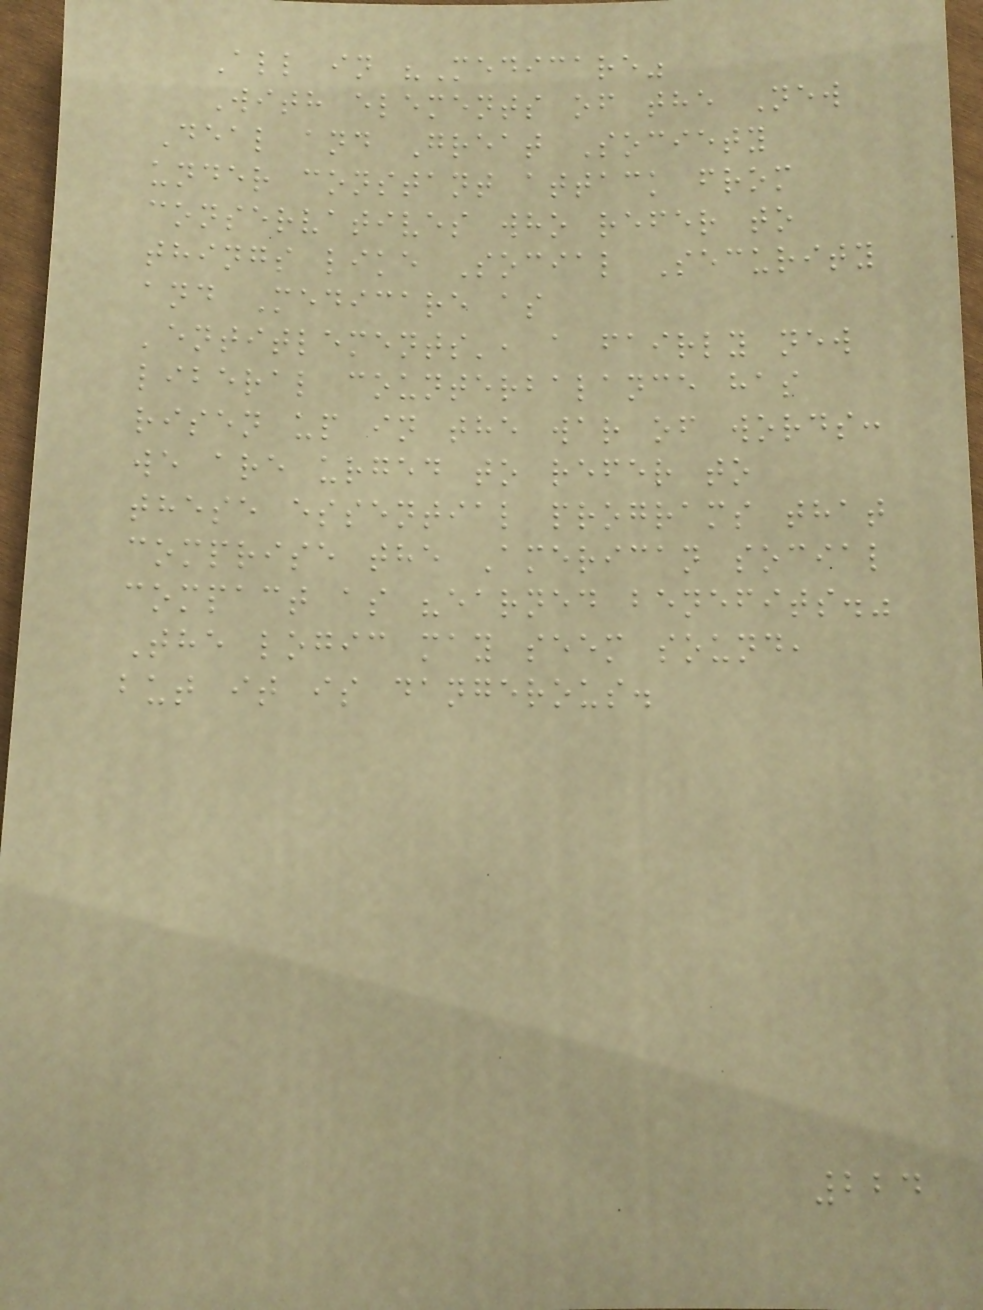All in "Medicare"
With elements of the New
Deal and Great Society
under constant attack from
conservatives who refer to
things like Social Security
and Medicare as
'entitlements', a fairly new
liberal counterbalance has
risen up in the war of words:
we are urged to refer to
these essential programs that
comprise the American social
compact as "earned benefits."
The logic may seem sound,
but it is dangerous.
224
